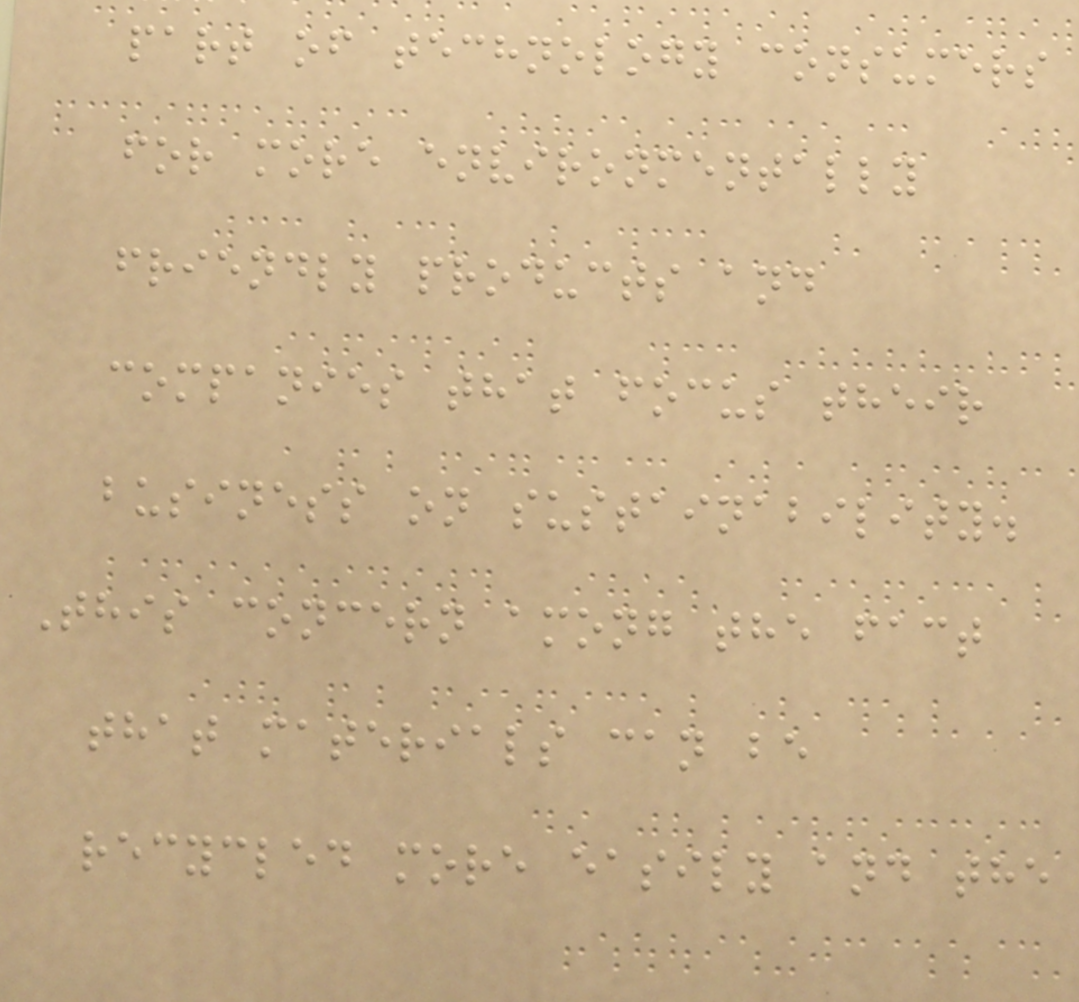part of technology consumers
for more environmentally
friendly products and
companies that focus their
business on sustainability.
This concern among the fact
that materials can be
recycled more easily and the
